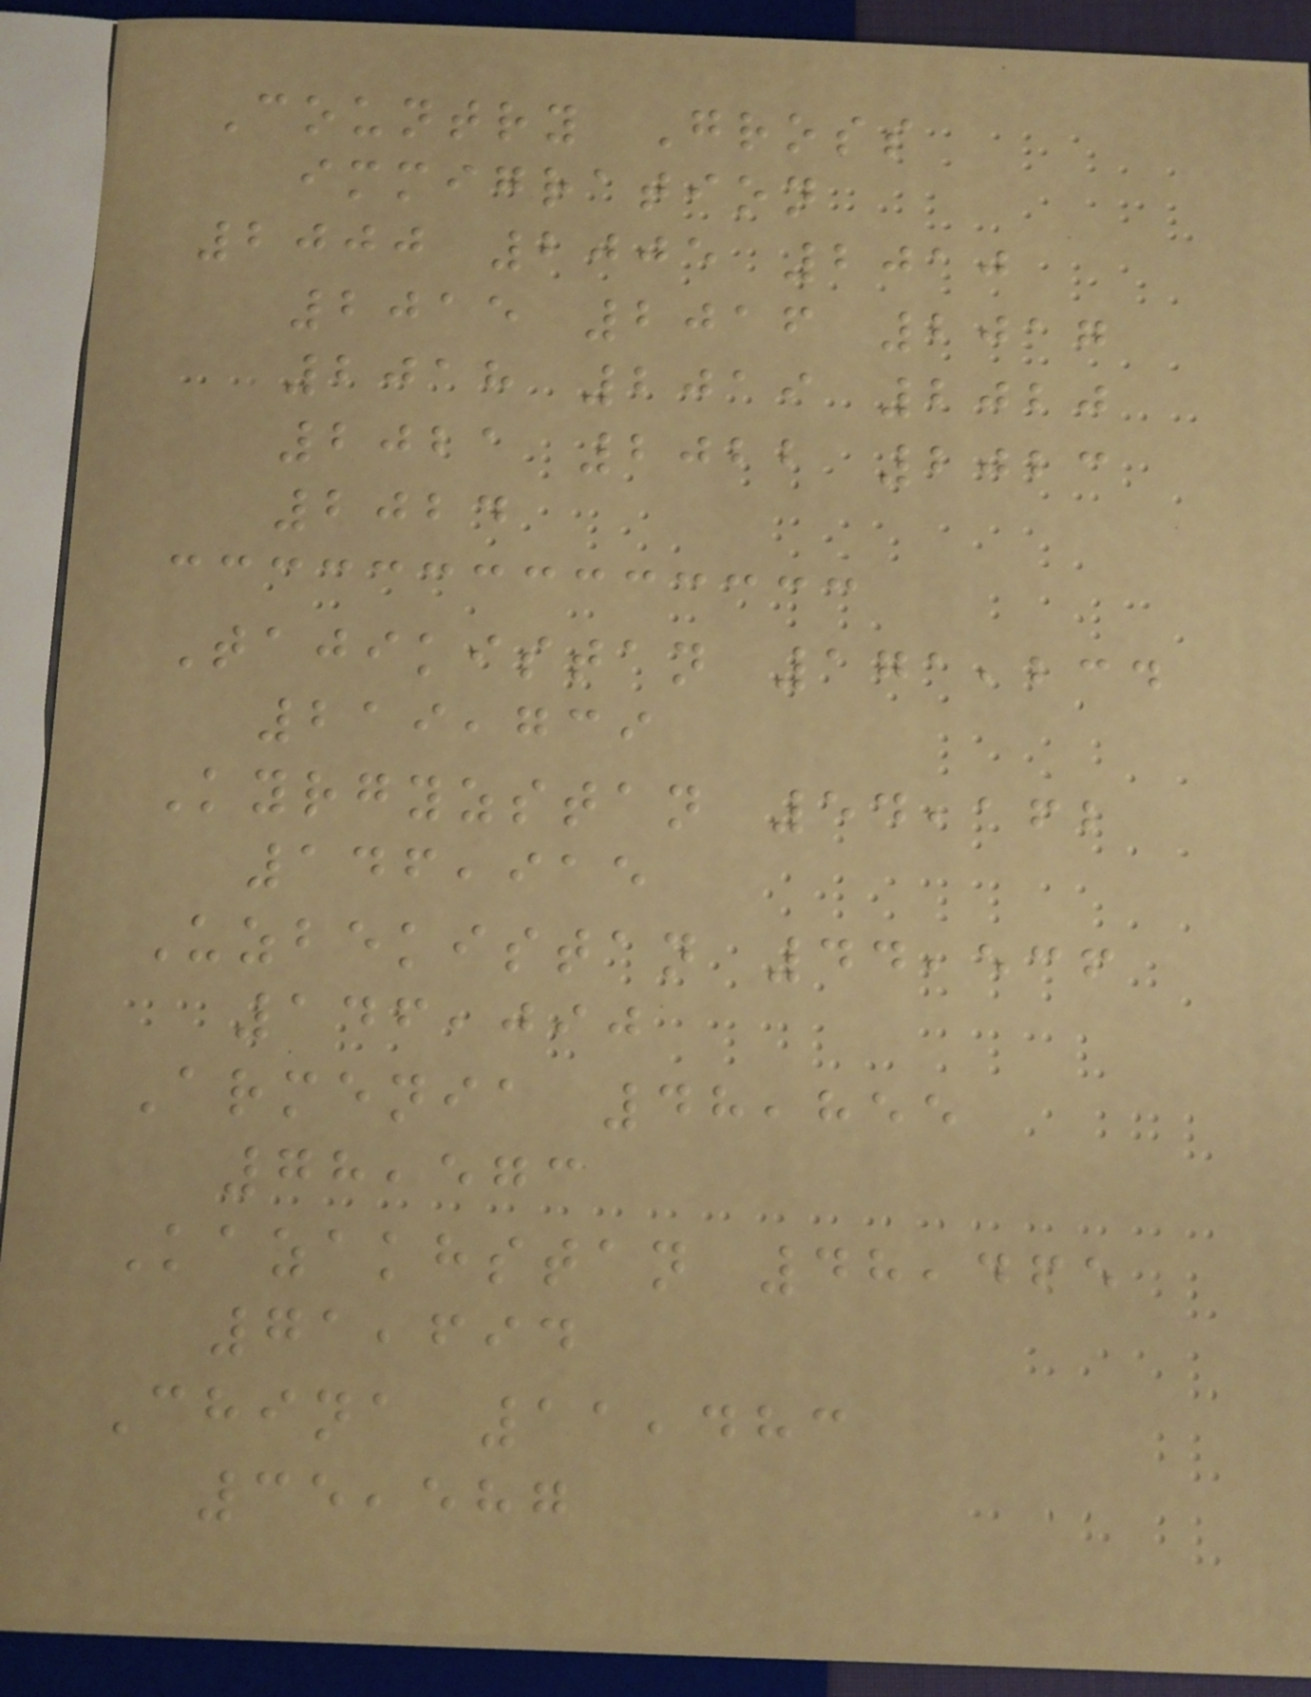Country Gross
immigration
2000 2005 2010
2015 2016 2017
2018 2019 2020
2021 2022 2023
2024
Tajikistan 171,234
219,739
Kyrgyzstan 54,162
146,915
Uzbekistan 44,536
146,090
Armenia 48,855
78,573
Kazakhstan 48,465
71,694
China 11,483
35,587
